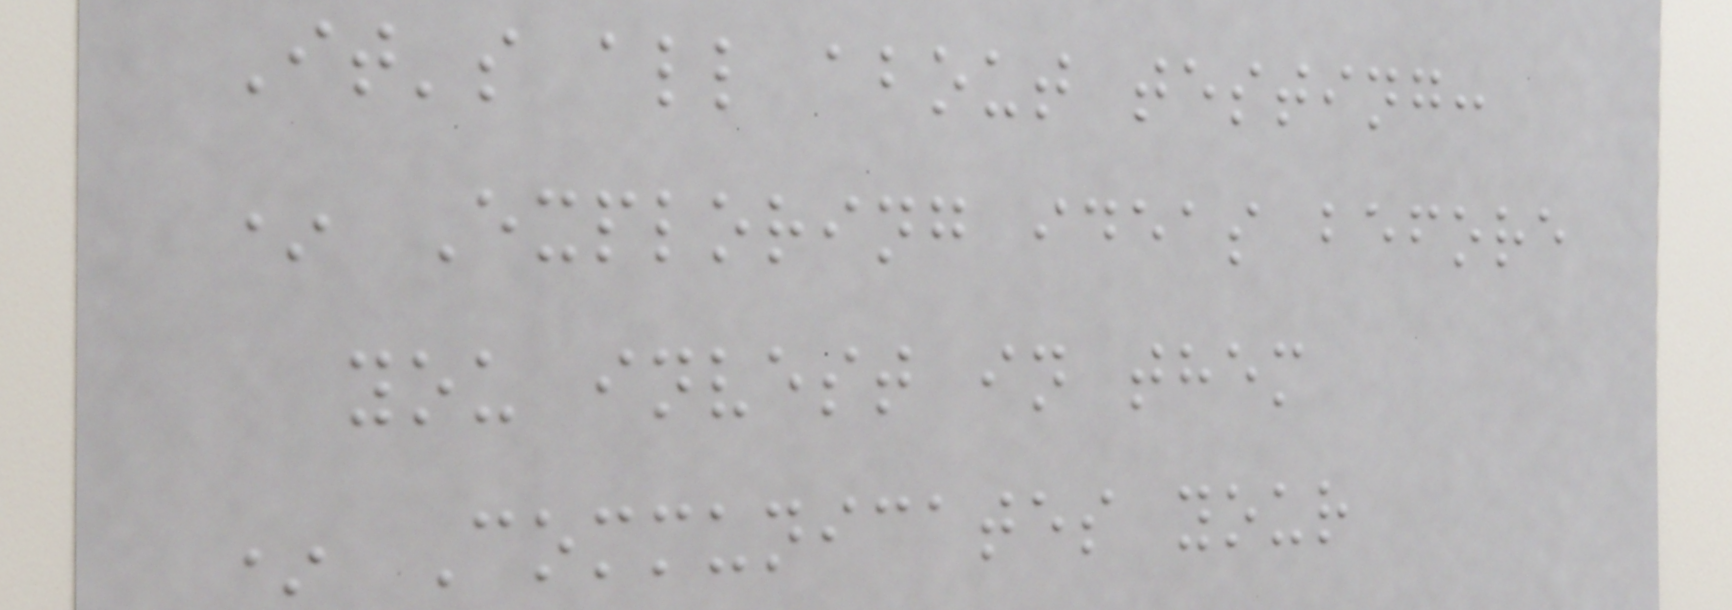It's all about testing:
* Exploring ideas before
you invest in them
* Communicates your
